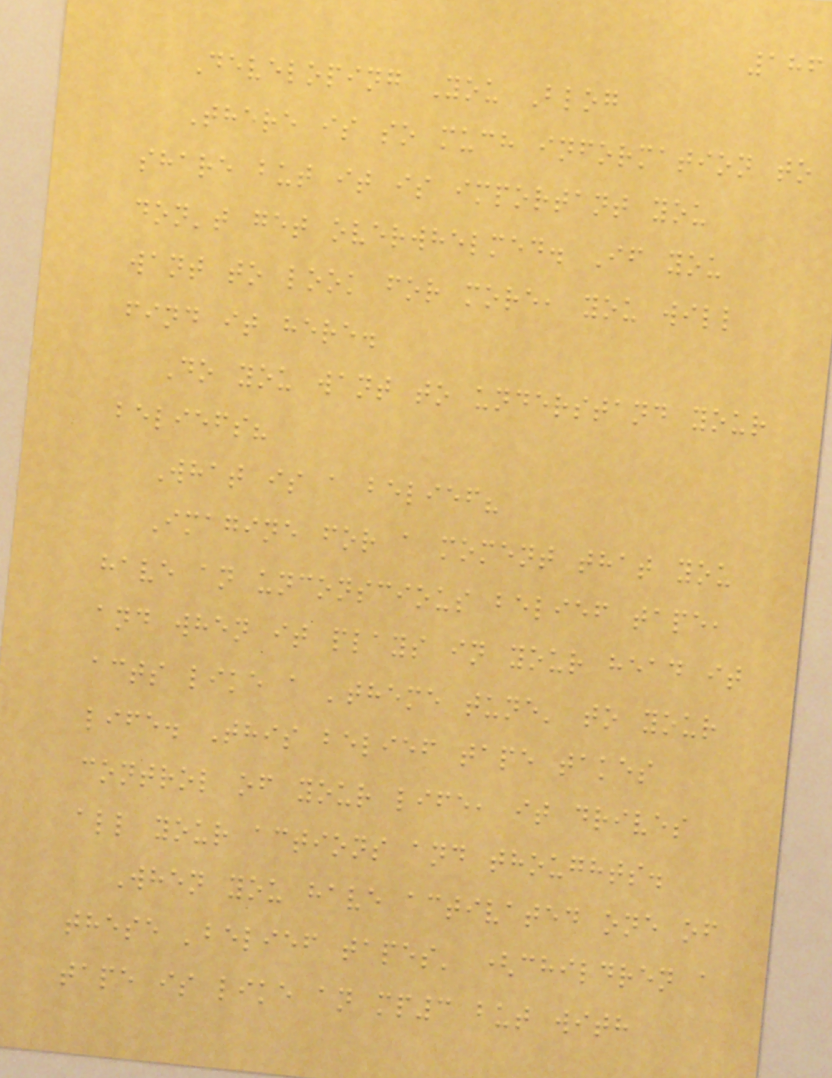186
Developing You Blog
There is so much information to
share but it is important you
don't get overwhelmed. If you
want to look for more, you will
find it here.
Do you want to understand your
beliefs?
What is a belief?
Imagine for a moment that you
have an unconscious belief tape,
and when it plays in your head it
acts like a 'theme tune' to your
life. This belief tape takes
control of your life, it drives
all your actions and thoughts.
When you have activated one of
these 'belief tapes' (children a
tape is like an mp3 but with
